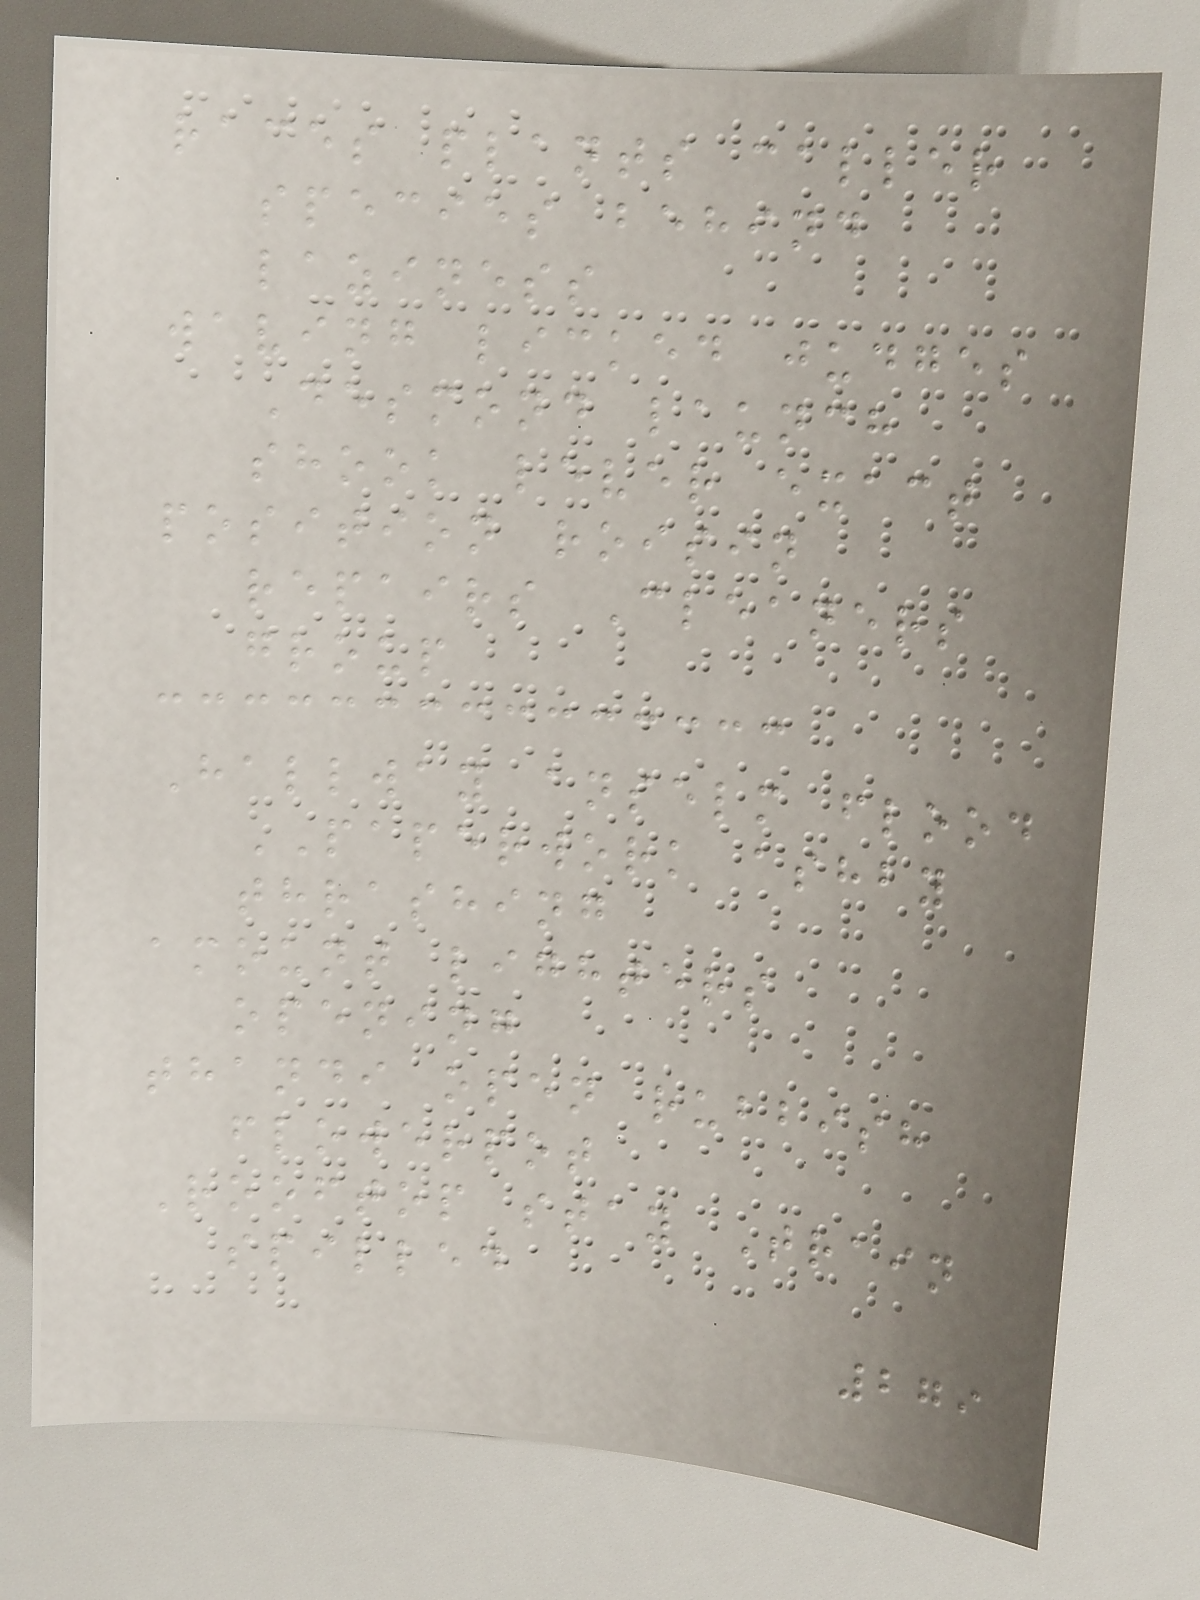races plants caller
species behind
laziness
waving licked judges
Desmond launch
shook lever exact
position roisin
repairs Cleaners
group
Hallway anselm flood
PAPERWORK ashby
thrashing
amount lighters
opening
thandi open rubbish
flowerpot
Rooftop stay Train
spilled
279
